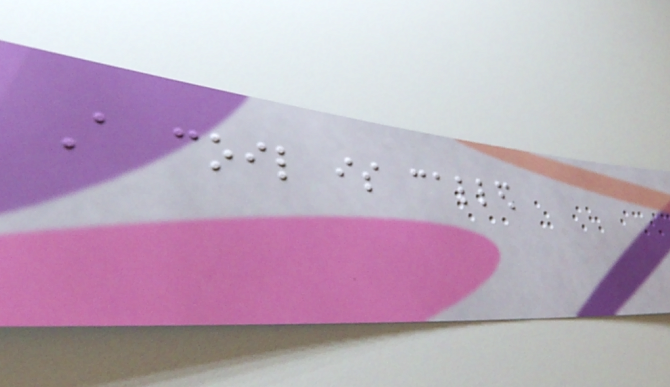A coil is called
